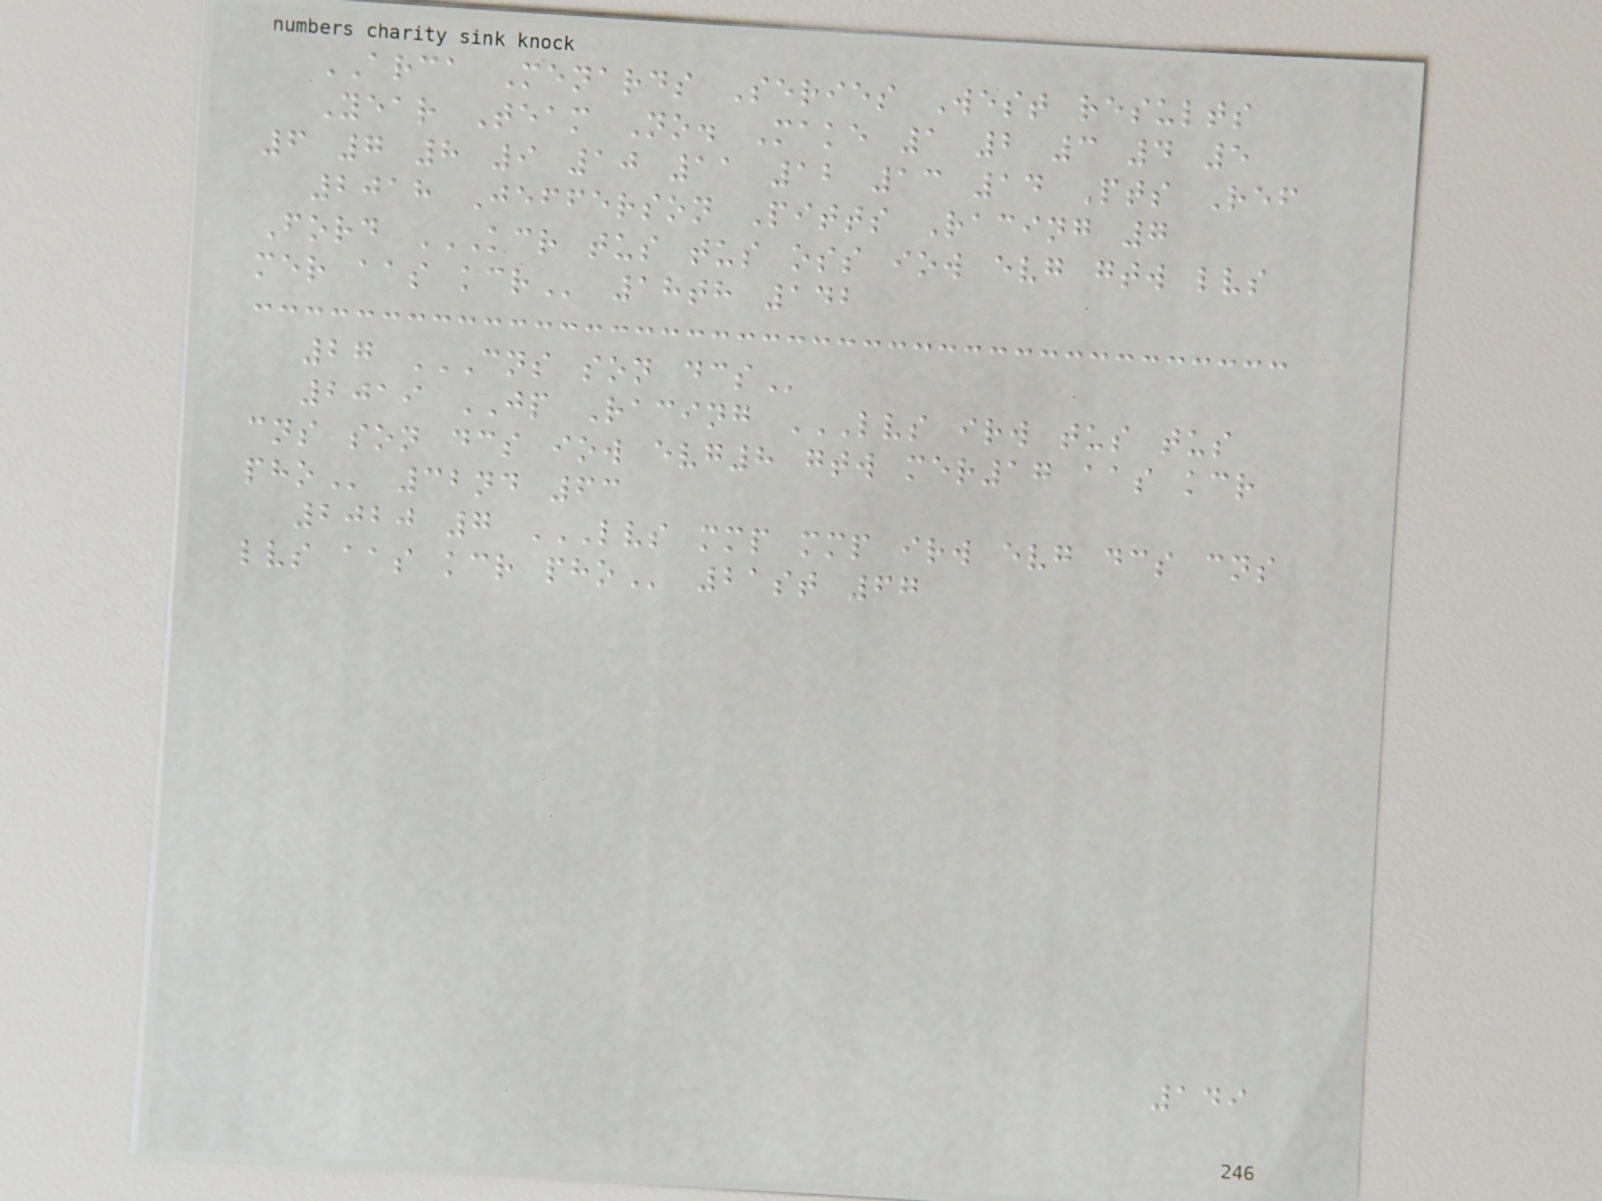ARCA Menards Series West results
Year Team No. Make 1 2 3 4 5
6 7 8 9 10 11 12 13 14 Pts Ref
2018 Jefferson Pitts Racing 7
Ford KCR TUS TUS OSS IOW EVG GTW LVS
MER AAS KCR 18th 142
27 CNS SON DCS
2019 JP Racing LVS IRW TUS TUS
CNS SON DCS IOW EVG8 GTW MER17 AAS KCR
PHO 32nd 63
2020 7 LVS MMP MMP IRW EVG DCS CNS
LVS AAS KCR PHO 21st 67
149
